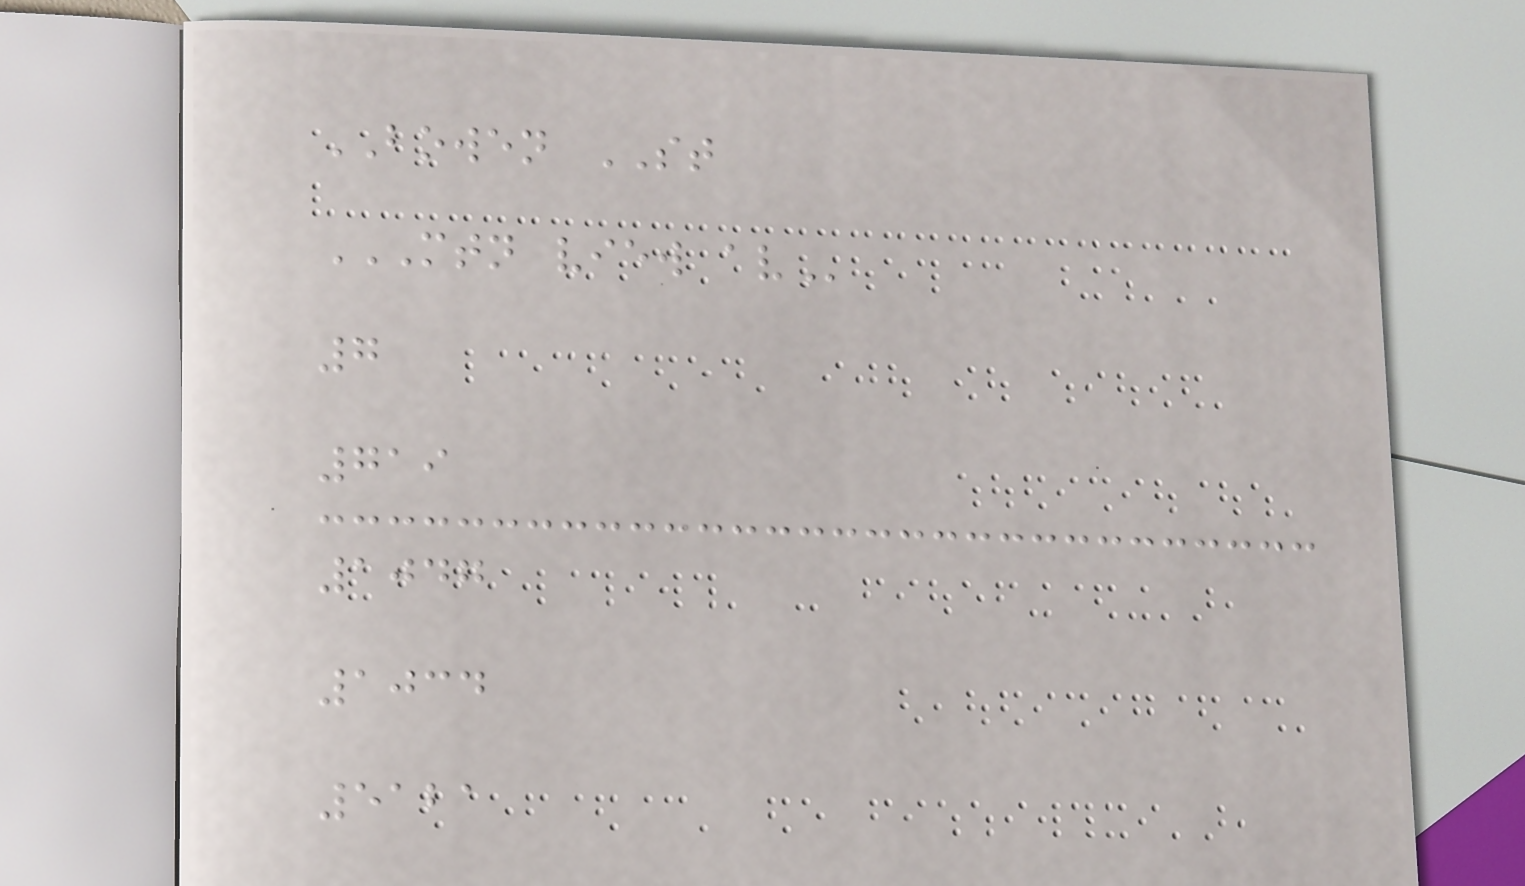BOWEN ST
MTN VIEW AV
7
719
1047
1034
5121
